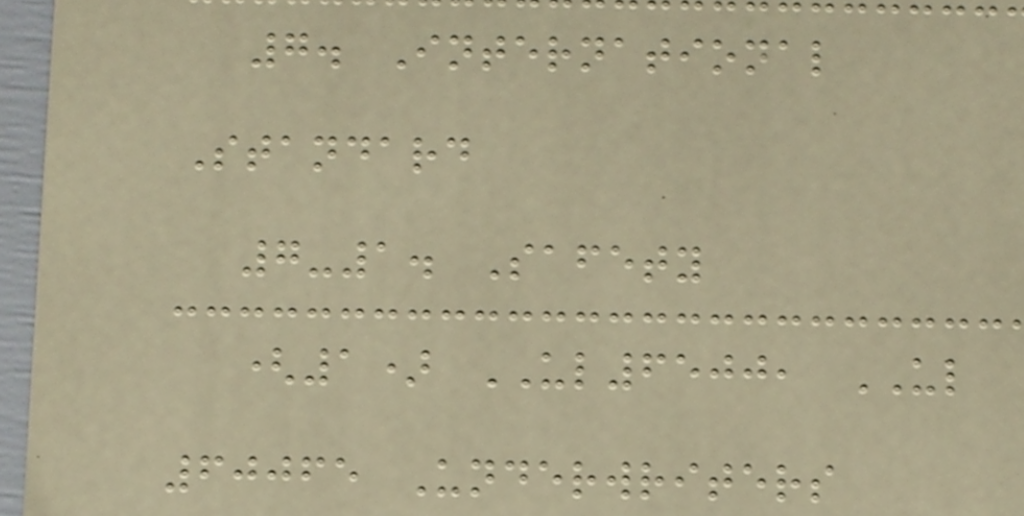7. International
Standard
7-1. Safety
(1) UL6500, UL
60065 Underwriters
